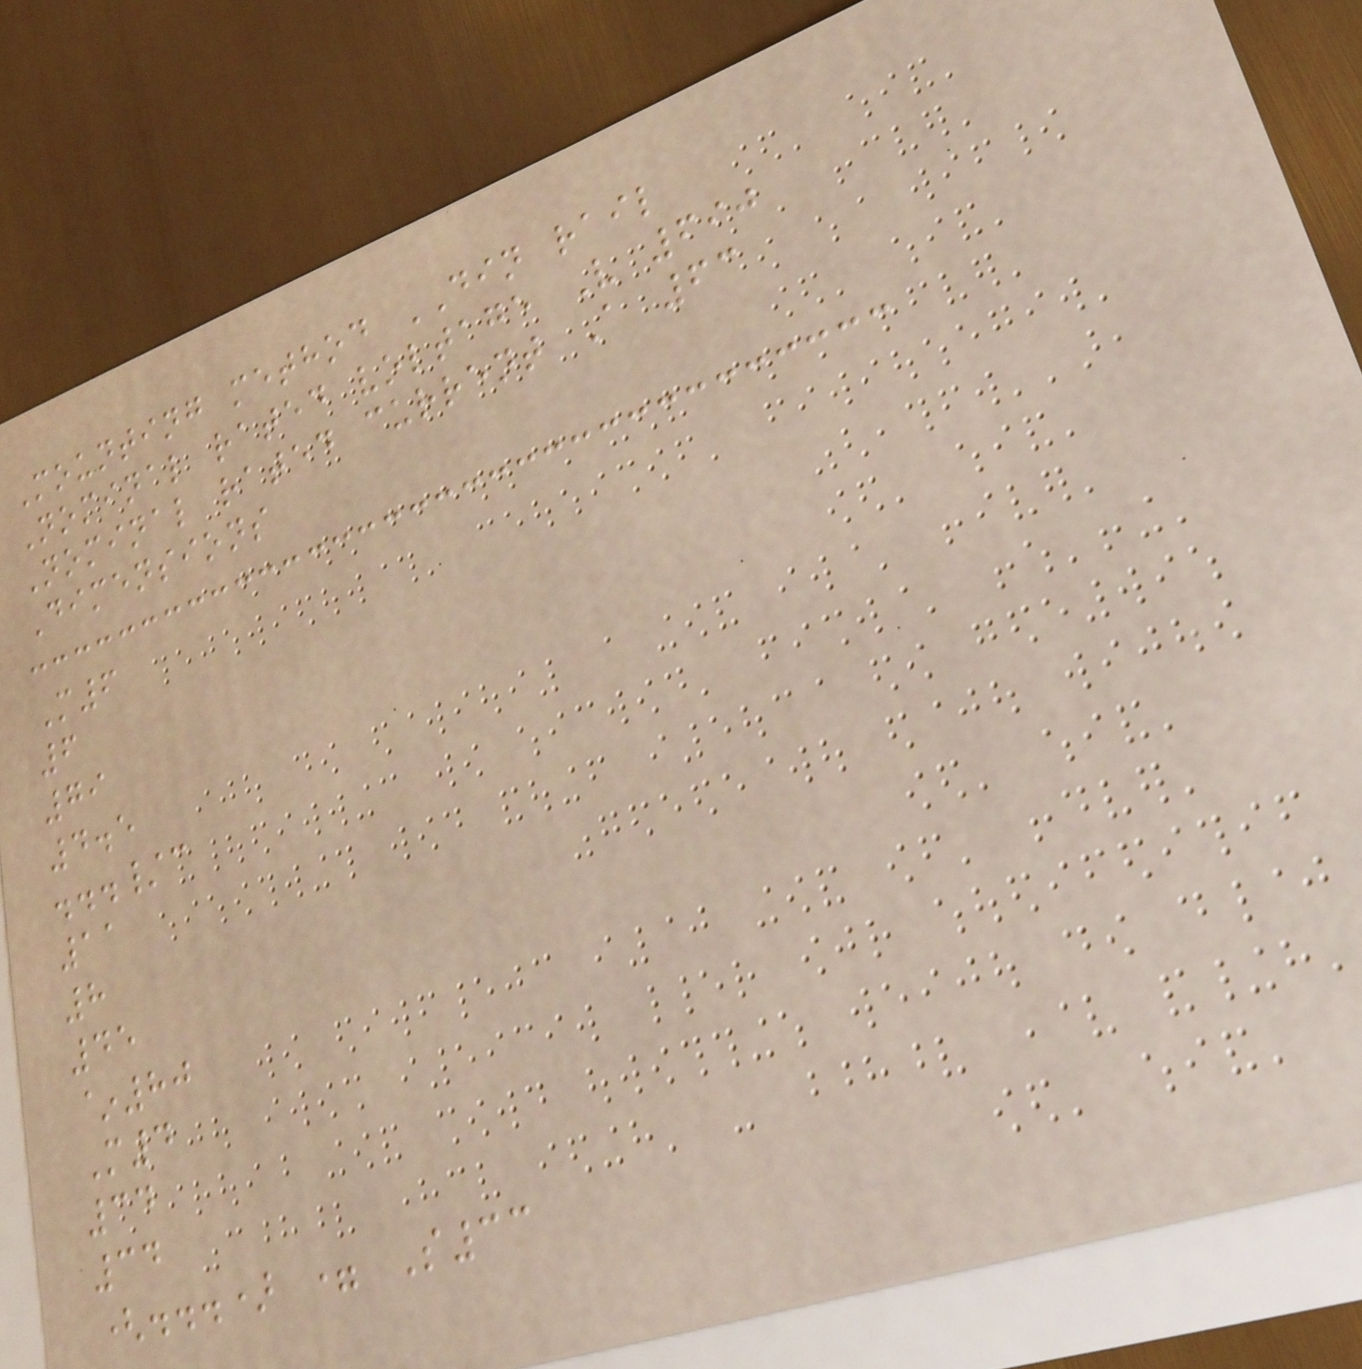Mounting method DIN rail
Nominal rated voltage V 690
Nominal rated current A 63
Dimensions
M6
6
79
4.5
.../c
11
8
45
~80
M4
34
34
(...) = S33
